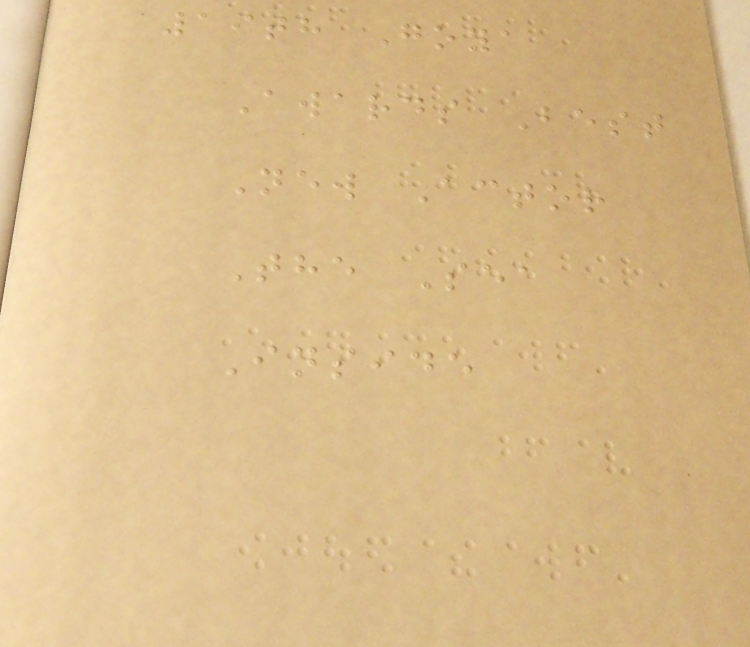19th Goya
Awards Best
New Actor
The Sea
Inside
